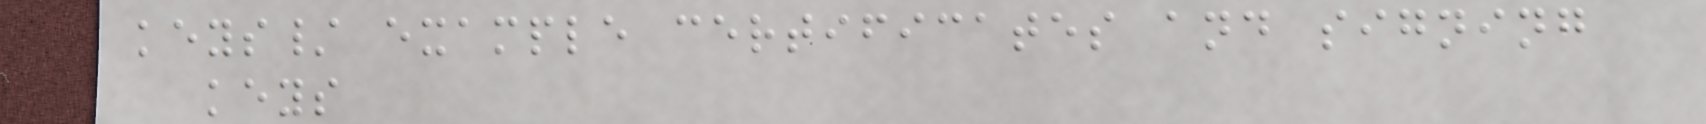keys/ example certificates and signing
keys
